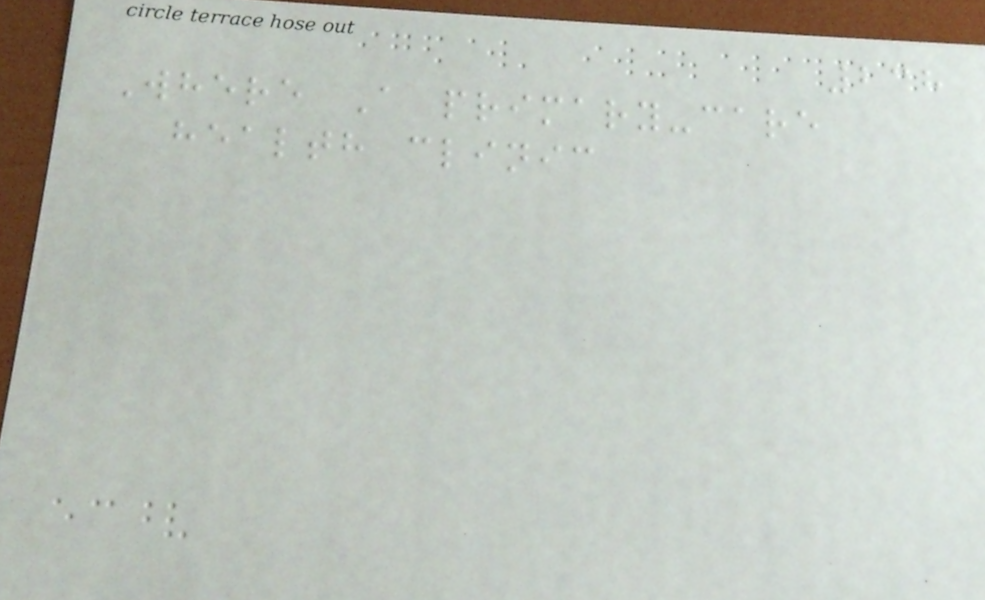238
Where A primary-care
health clinic
